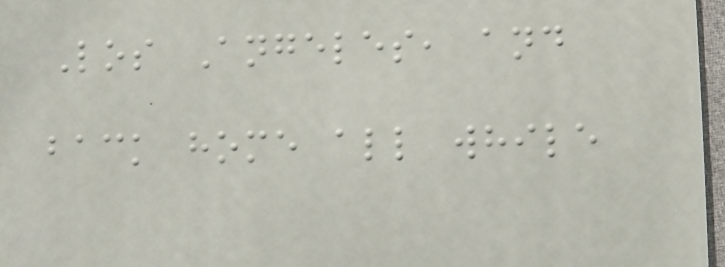Los Angeles, and
back home all while
